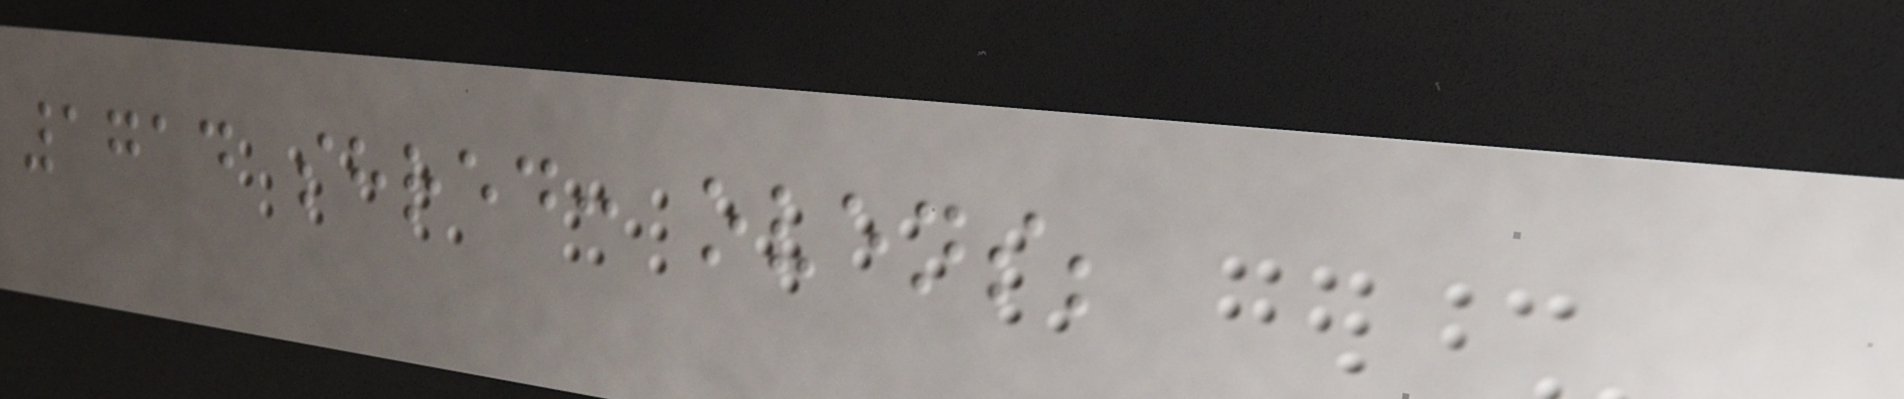1714 shred: ovens;
